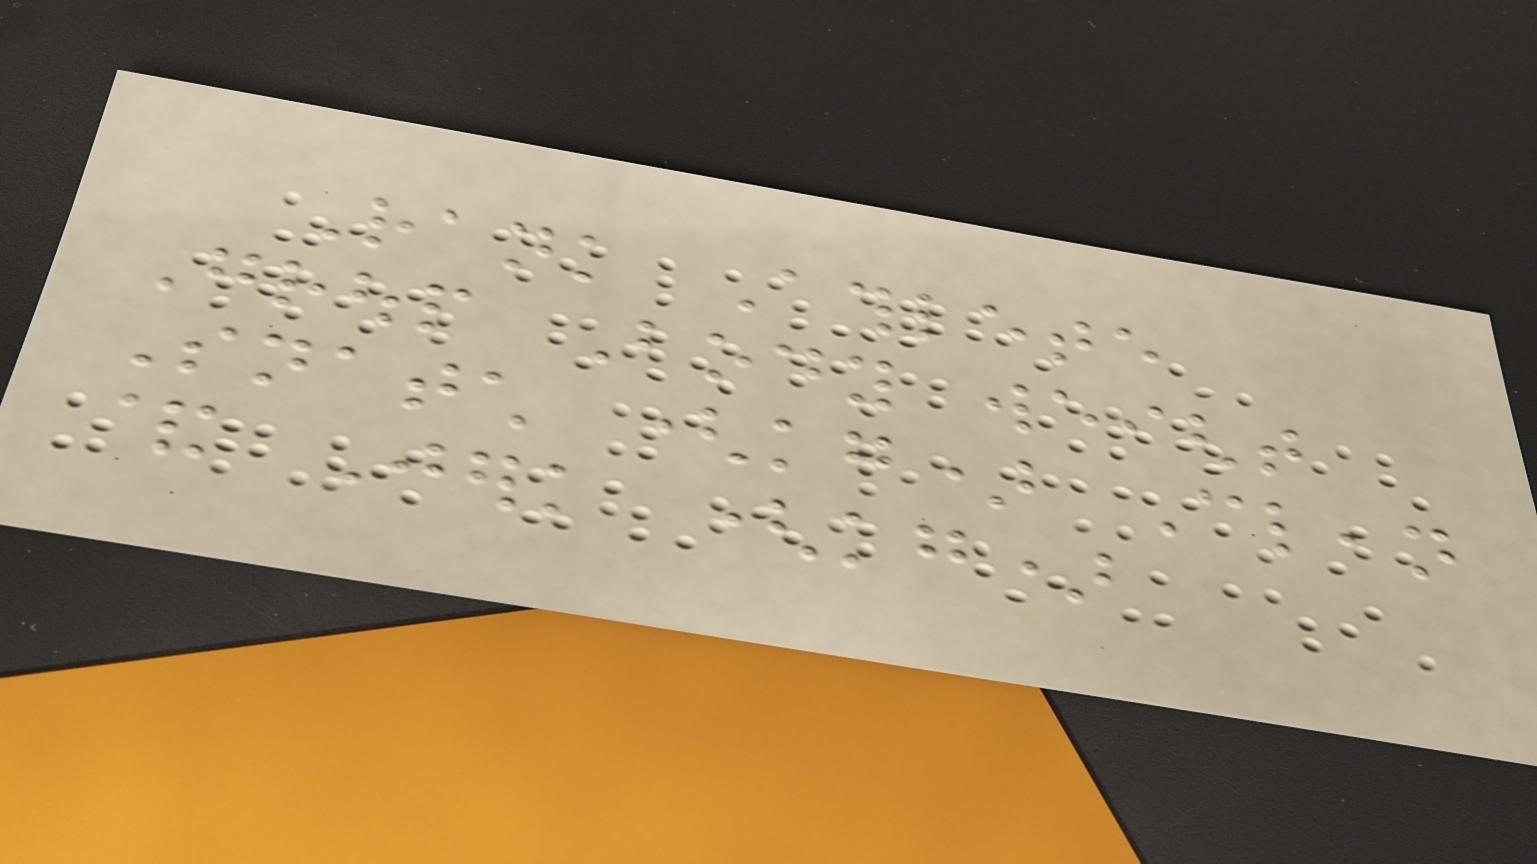Rank Athlete
Group Body weight
Snatch (kg) Clean
& Jerk (kg)
